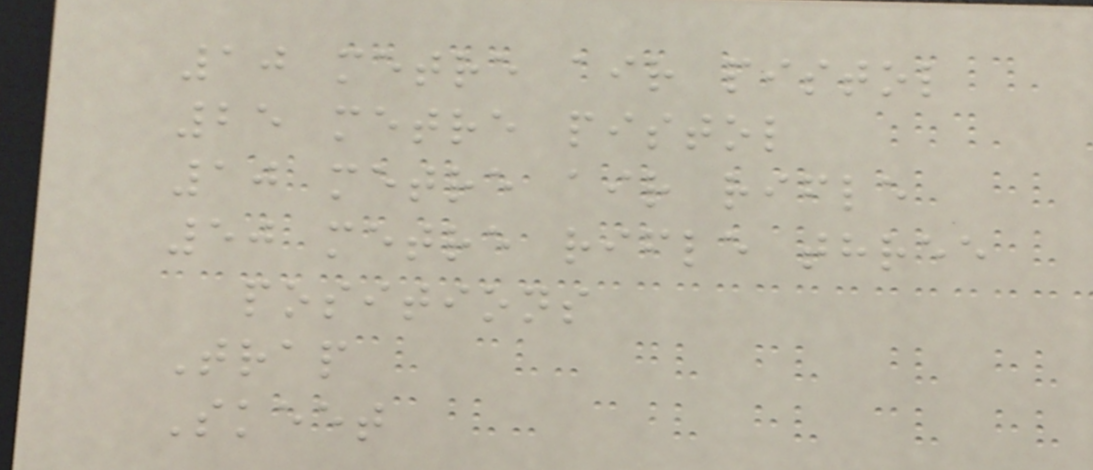10 metre air pistol
25 metre pistol
10 metre air rifle
50 metre rifle three
positions
Trap
Skeet
